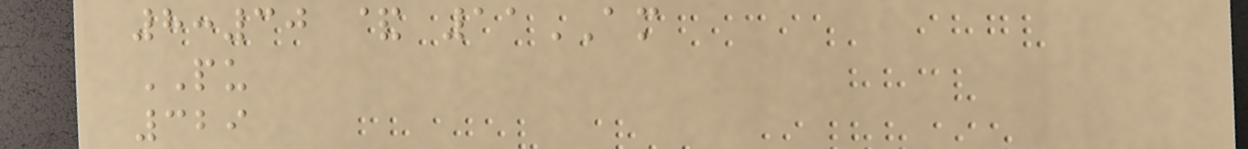8:30 & 11AM
PU
329
